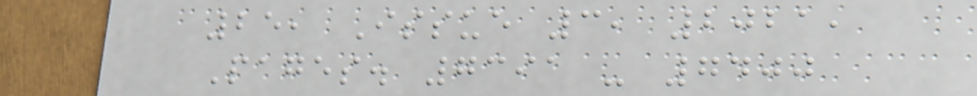25, Issue 3, 2021,
Pages. 7391 - 7400
